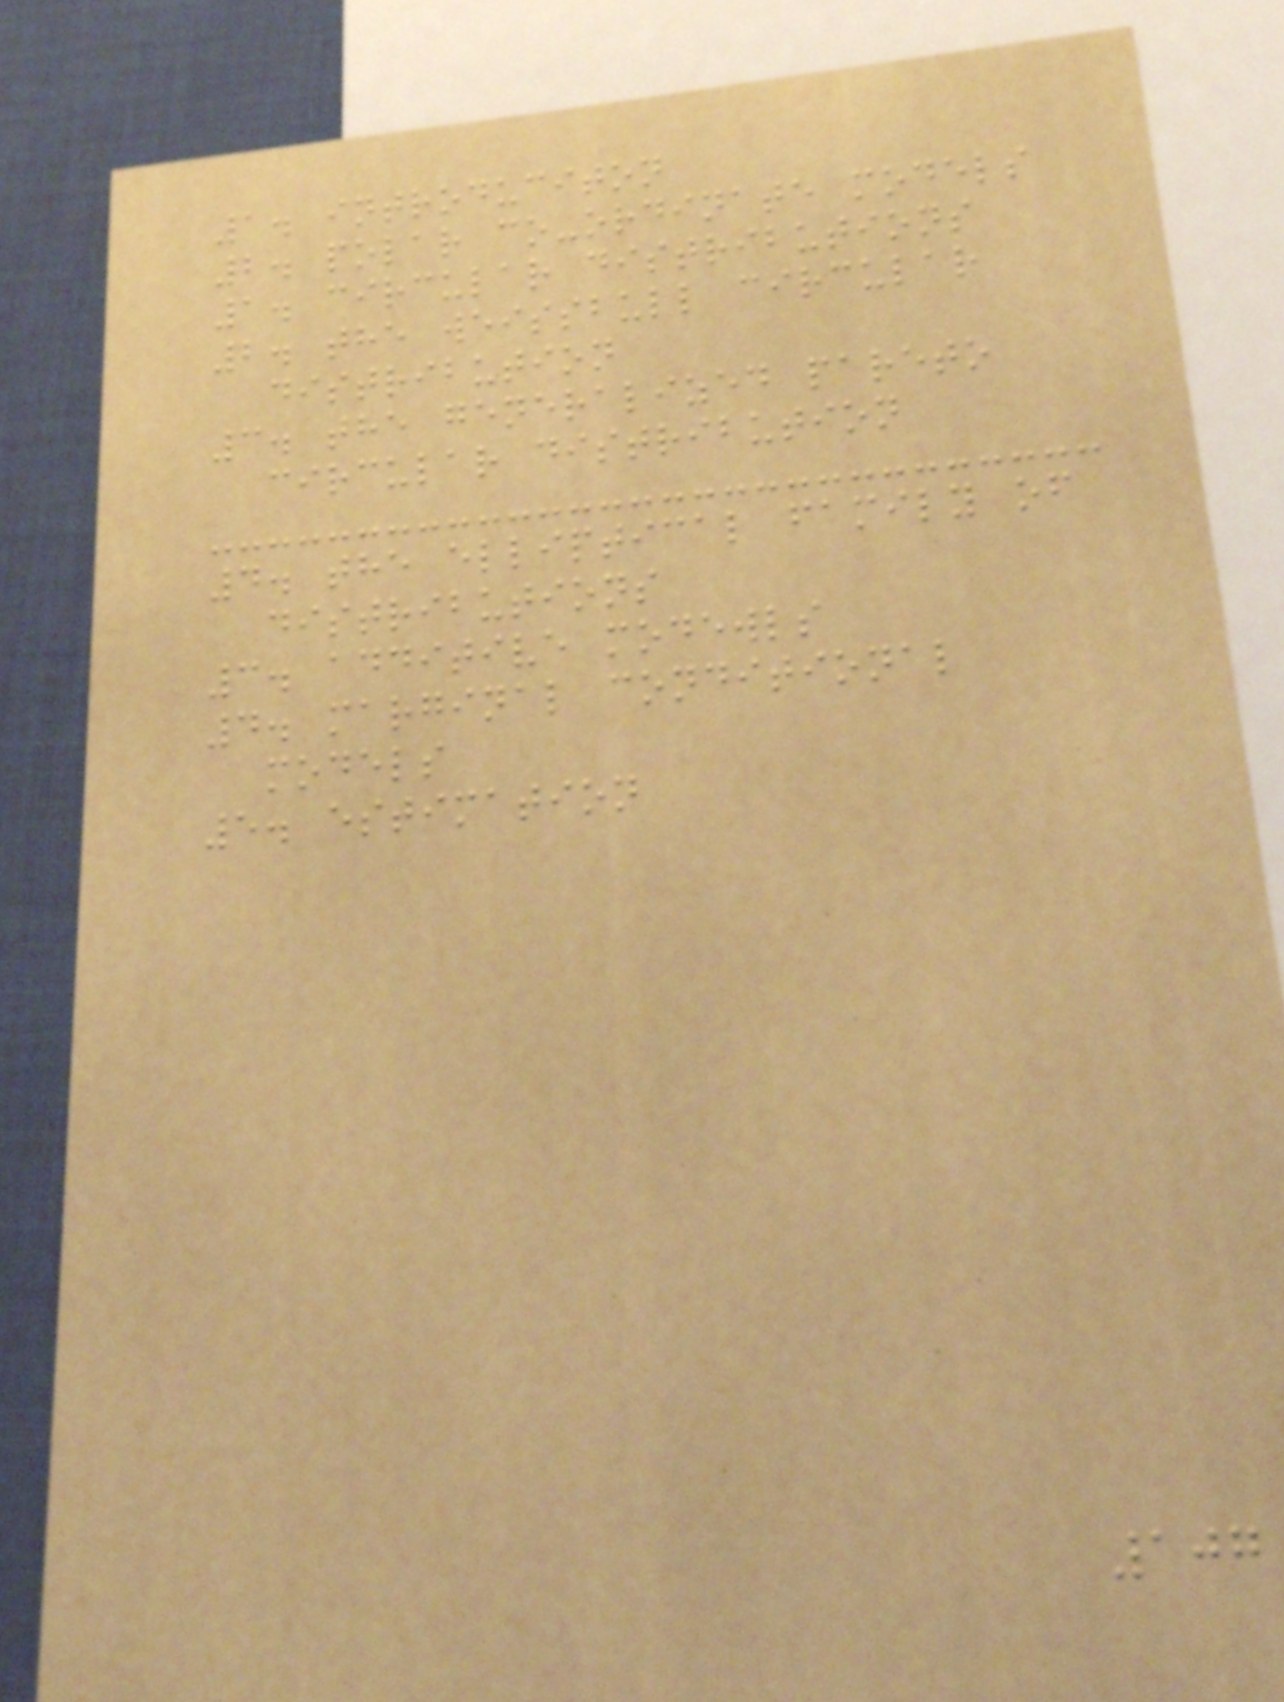1. introduciton
2. polar co-ordinate models
1. circular distributions
2. the weissbull circular
distribution
3. the generalized pareto
circular distribution
4. the elliptical family of
distributions
3. additive modewls
4. marginal conditional
models
5. estimation
107
